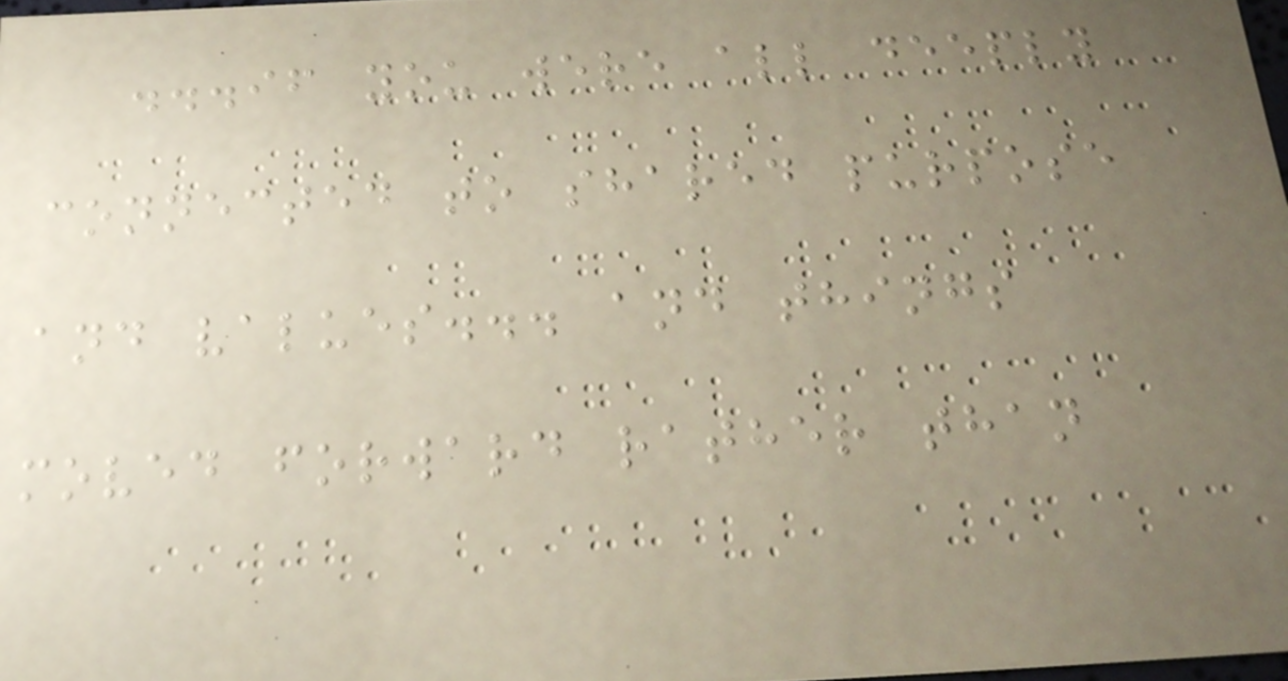...if you were all deeply
connected to shared purpose
and values... and things
moved forward rather than
